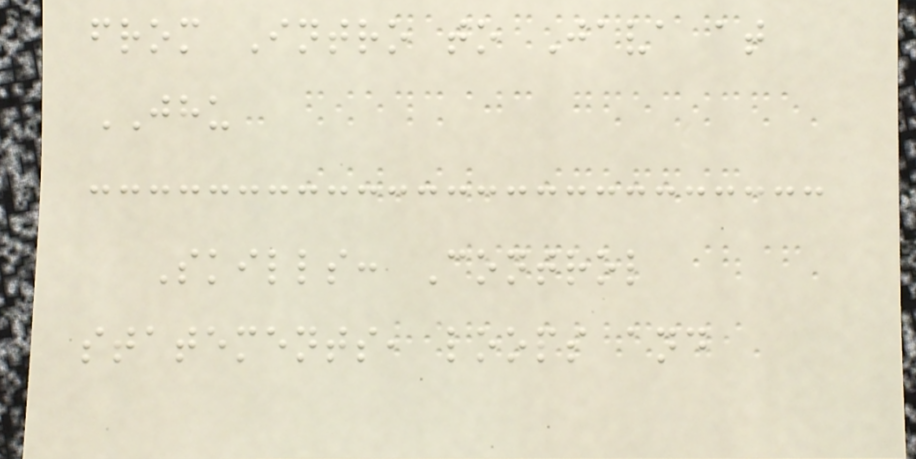from Intro to Java at
JHU
Skills: Control
statements, loops and
